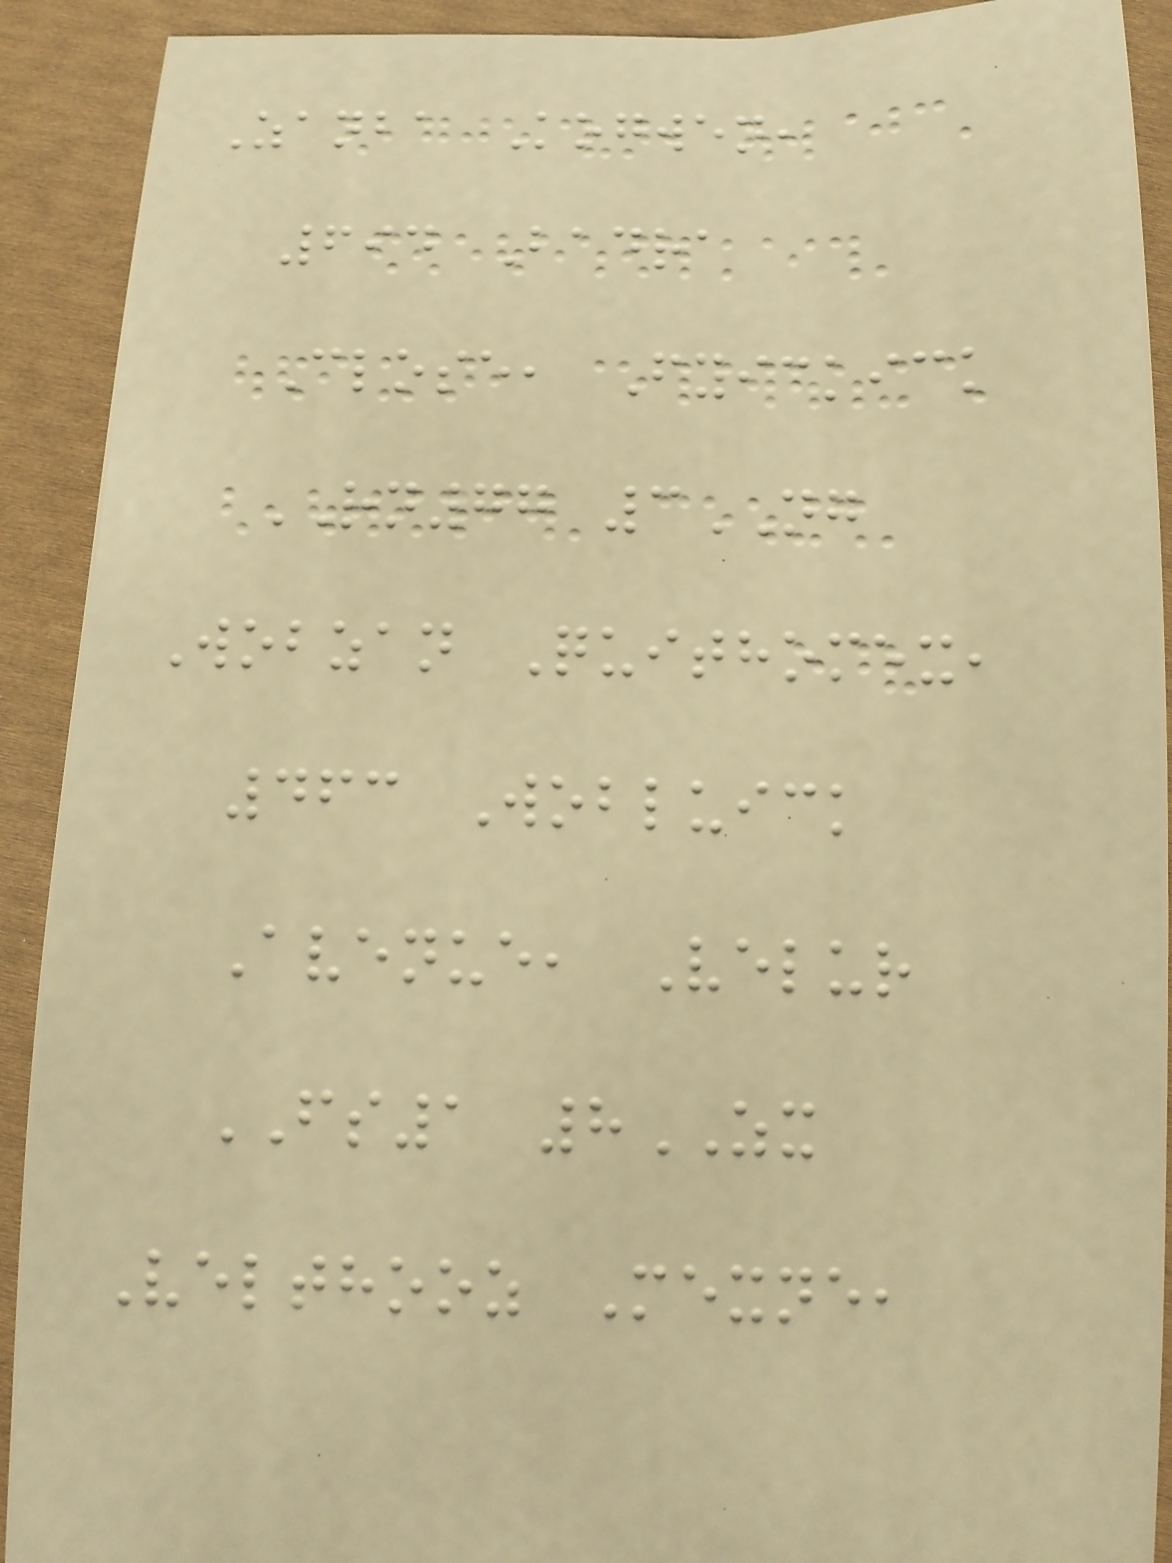Zanba Kogwen,
694 Badra
Close, Fyickick
RN77 3NG
Wobzan Quithomex,
463 Wobluick
Avenue, Velur
FS1 8ZX
Velthooz Mexne,
